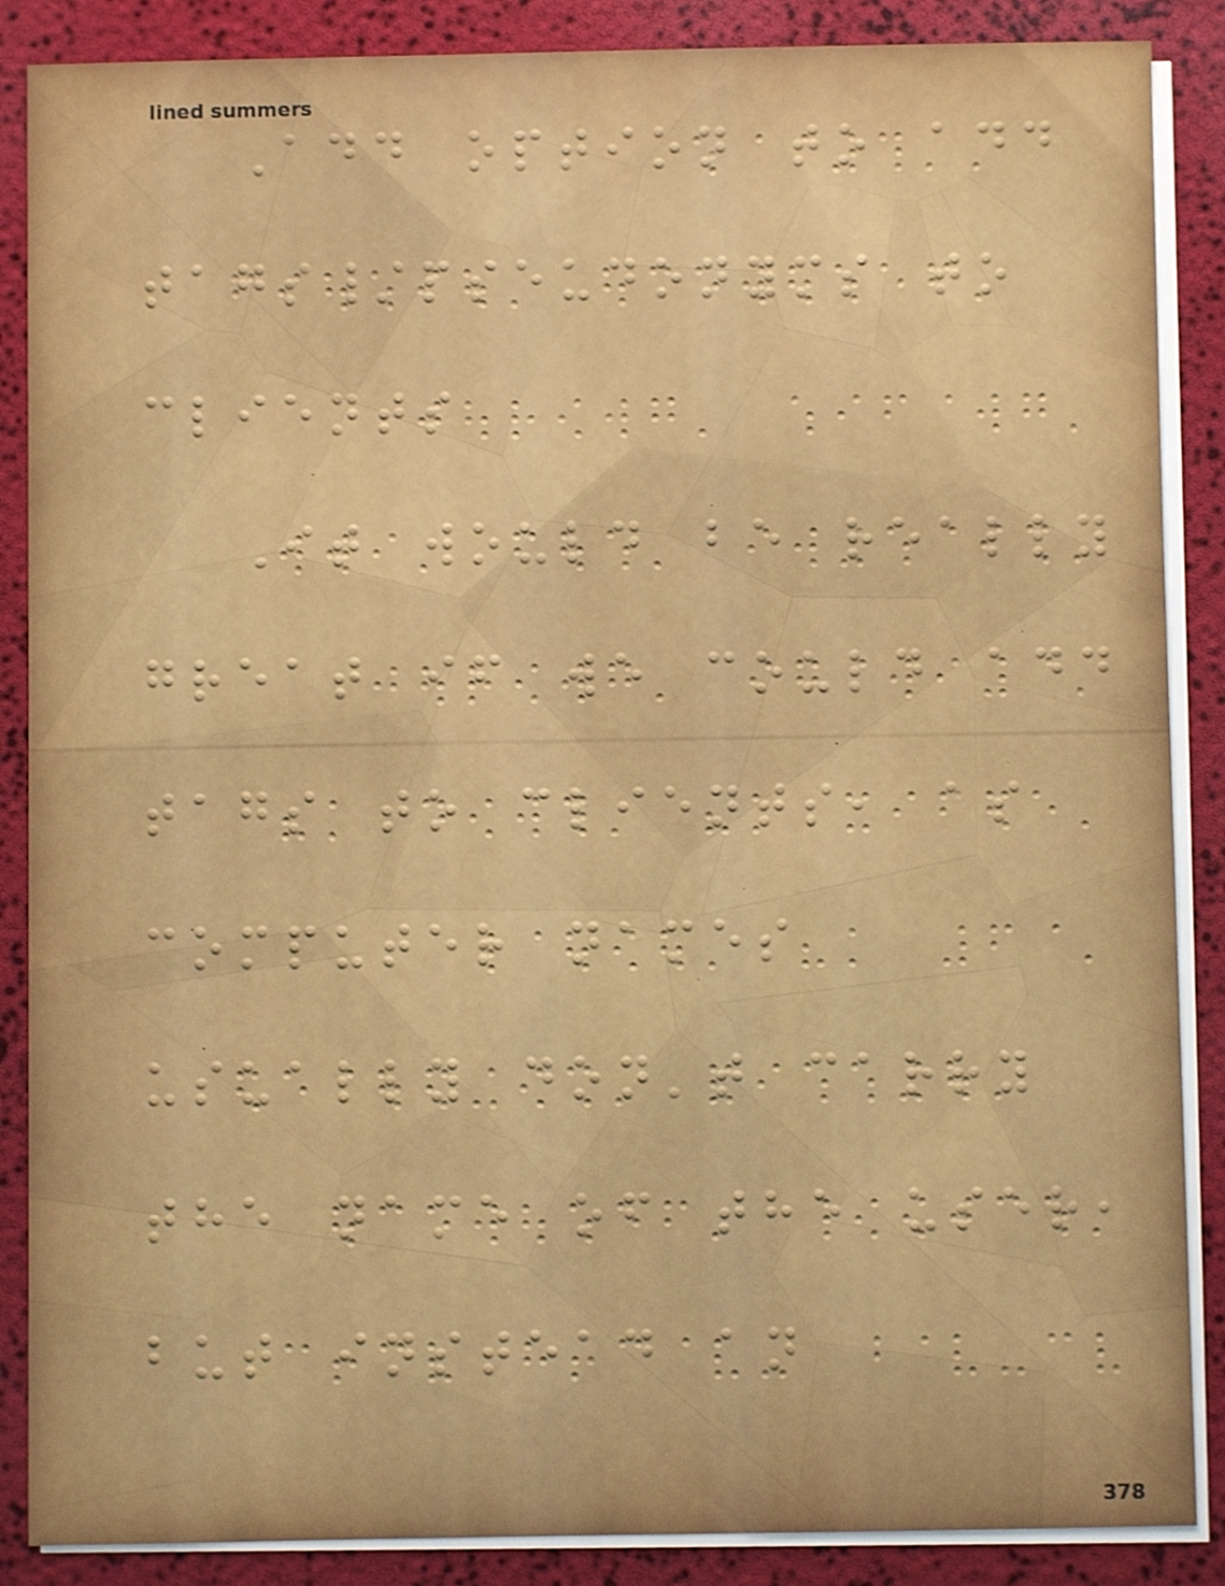Add option to add
tags/pseudonyms to
clients
It would be really
great if we could add
tags to clients, as
computer names
usually don't carry
the name of the user,
but instead an
